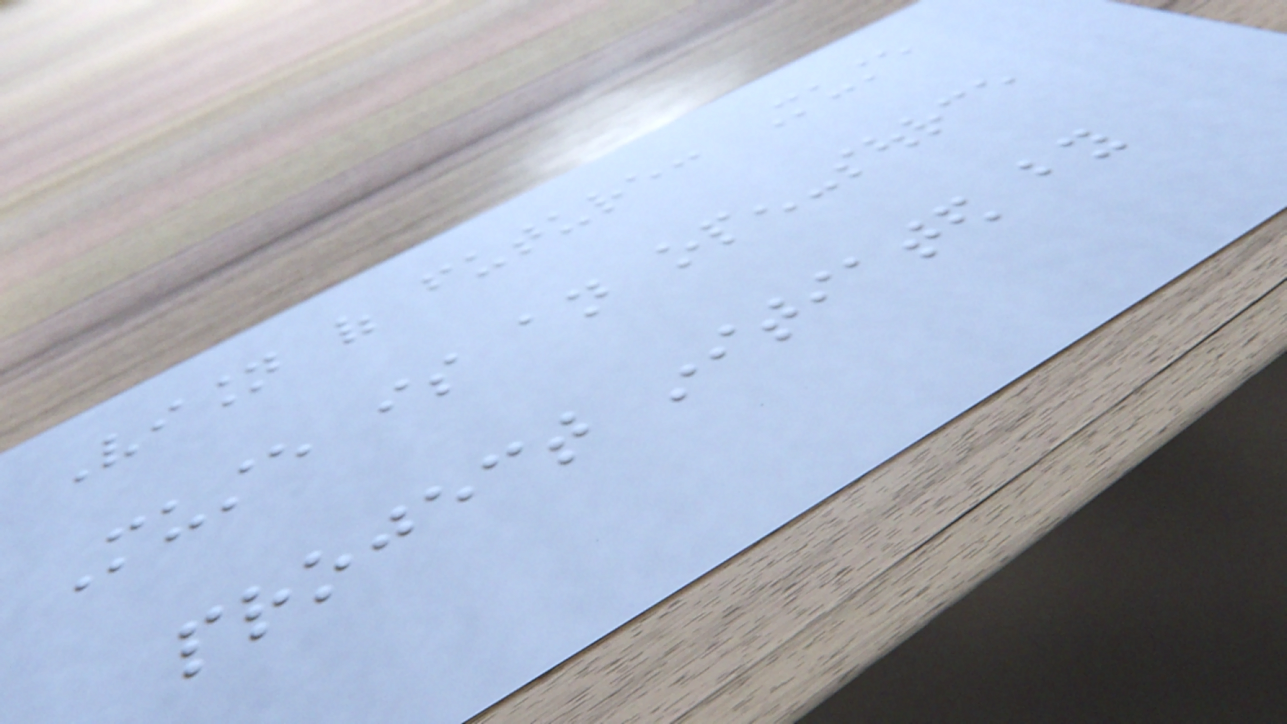Vision of future: Muste
Muste is an open-source
project initiated by
